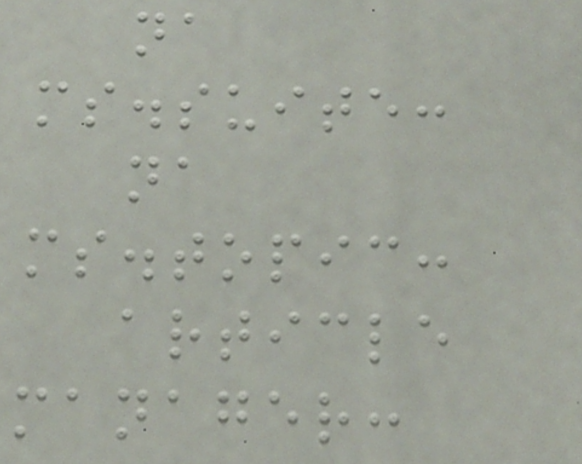na
ms.suite:
na
ms.topic:
article
manager:
